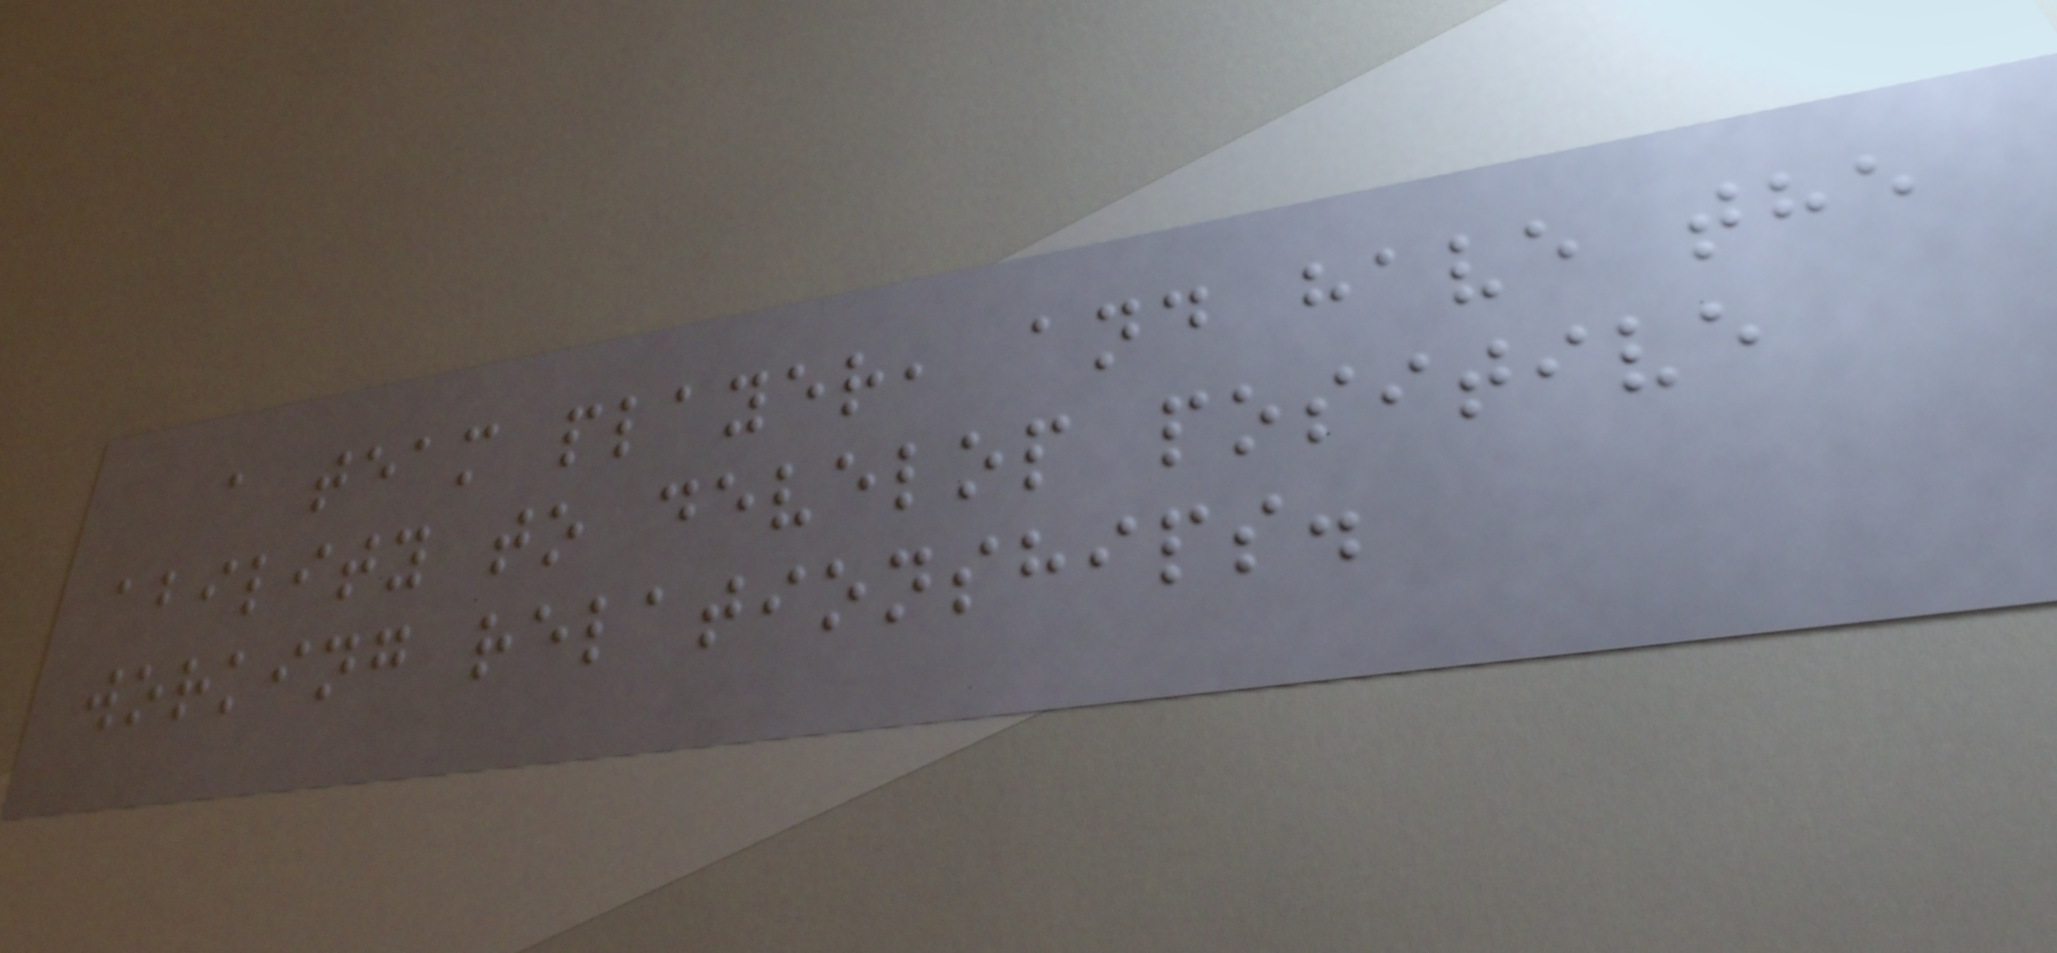a team player, and have the
ability to develop positive
working relationships.
